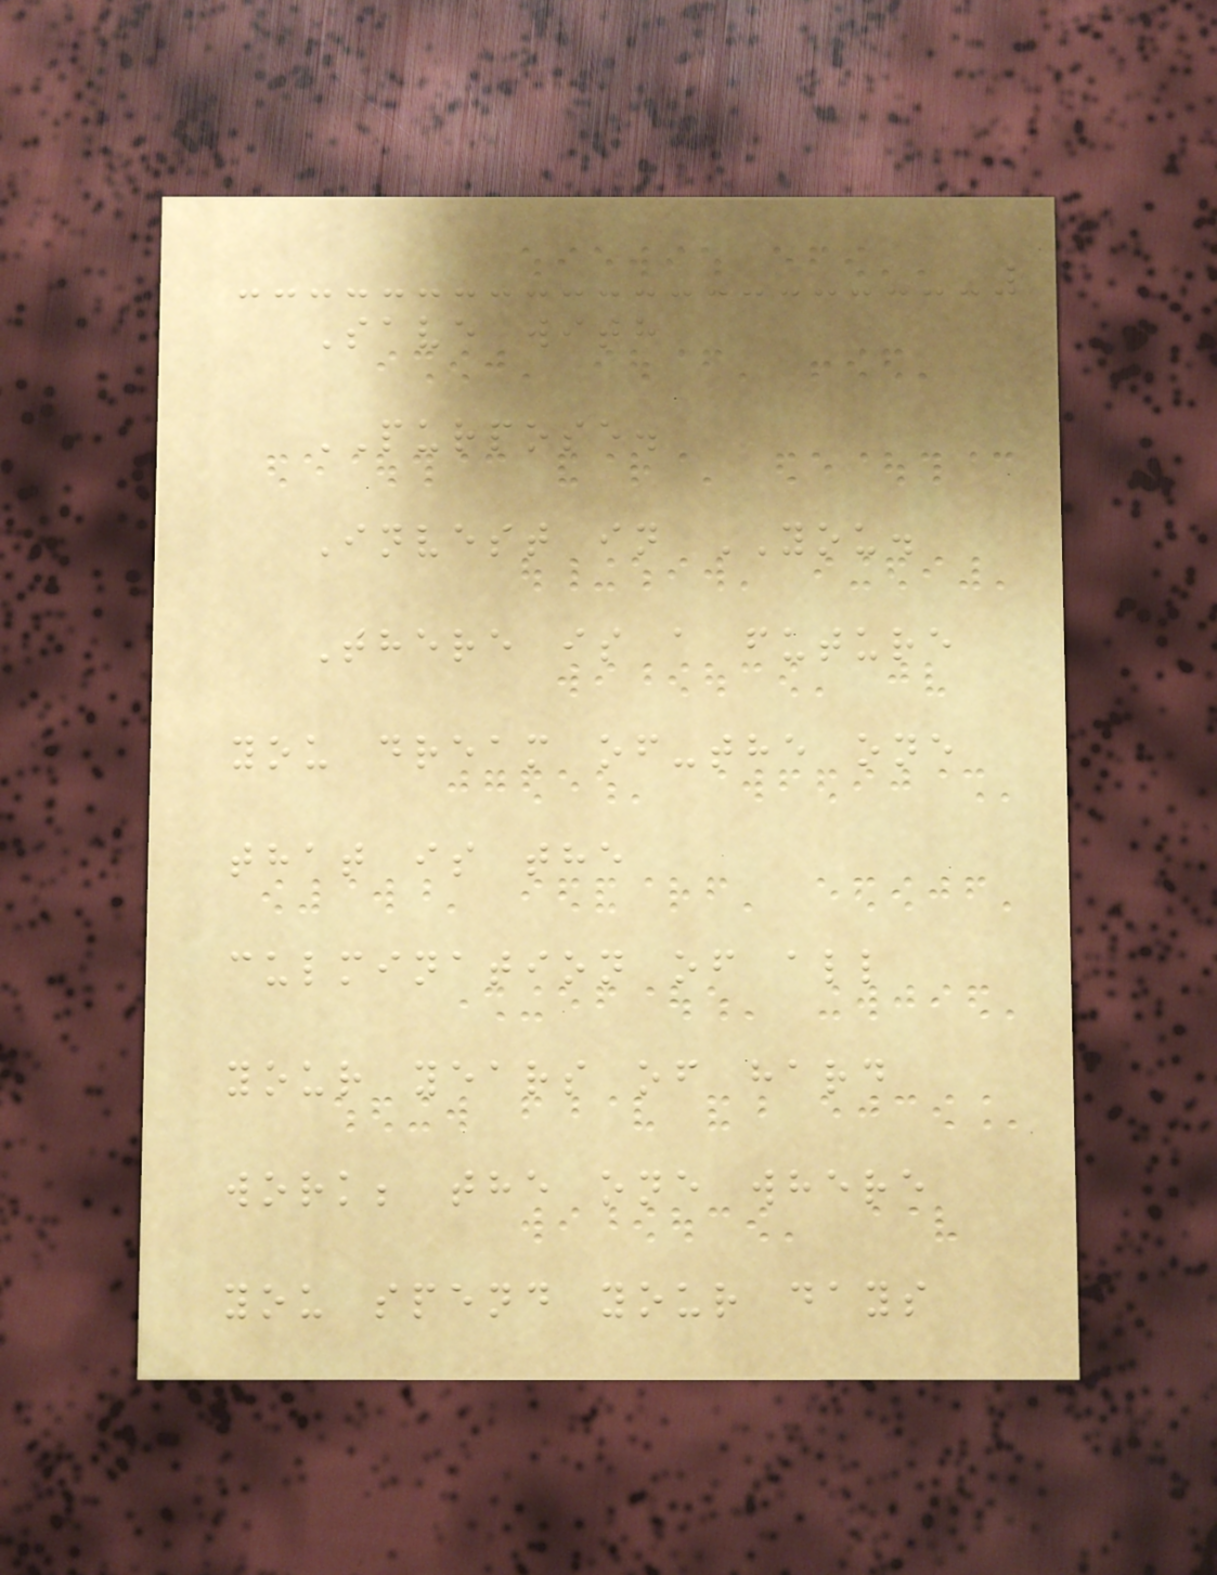Save with
PURPOSE.
Invest in YOU.
There is a future
you dream of-the one
that is the
culmination of all
your years of hard
work; the one where
you spend your days
